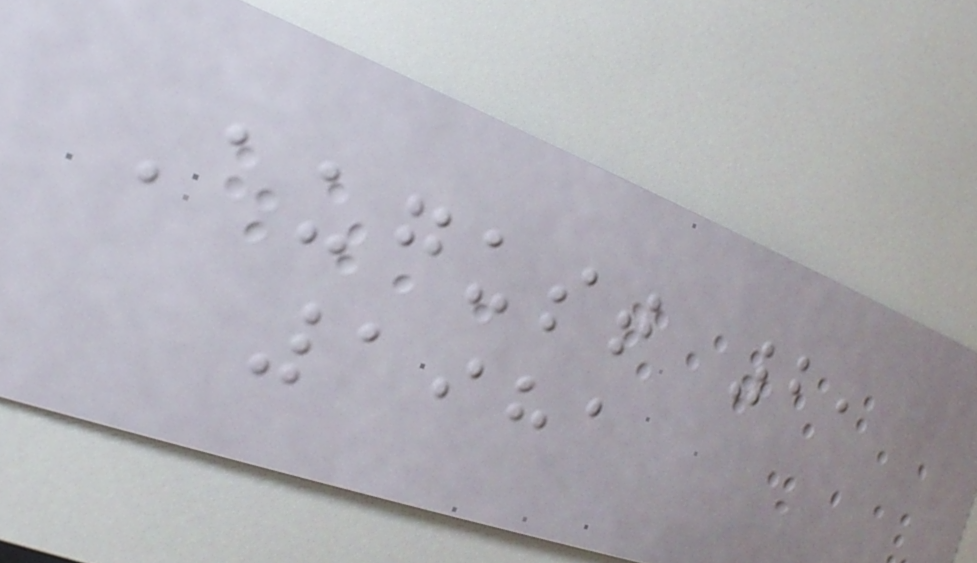August 2,
1981
